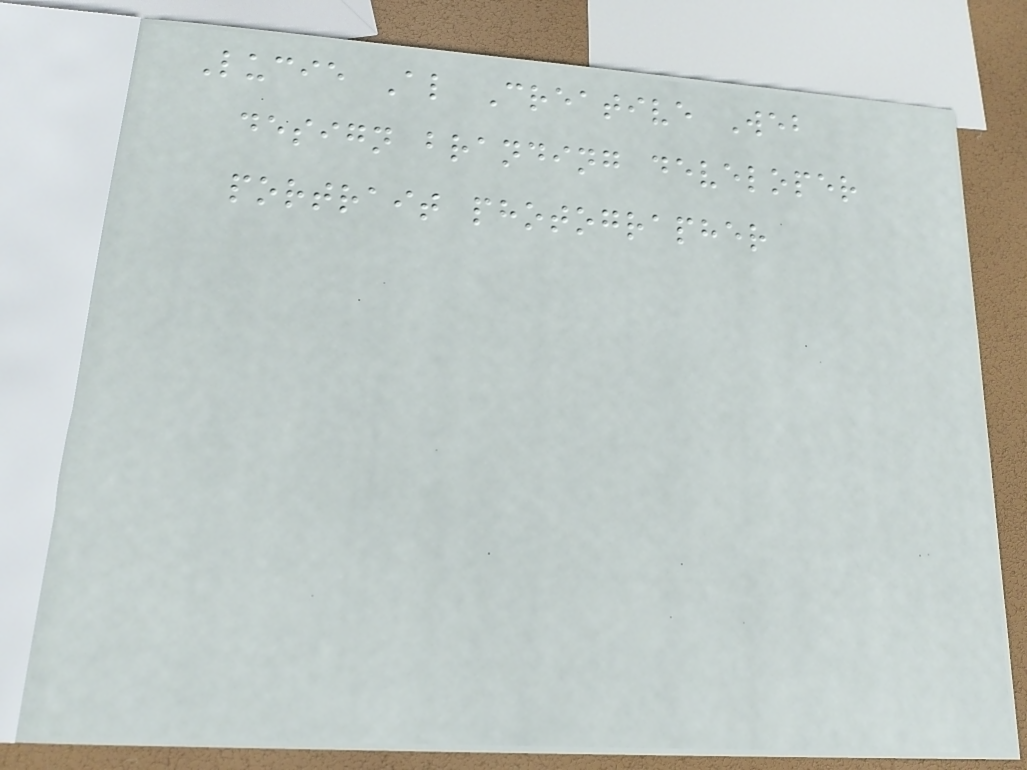Lucie Al Creative Web
design branding developer
portrait photographer
